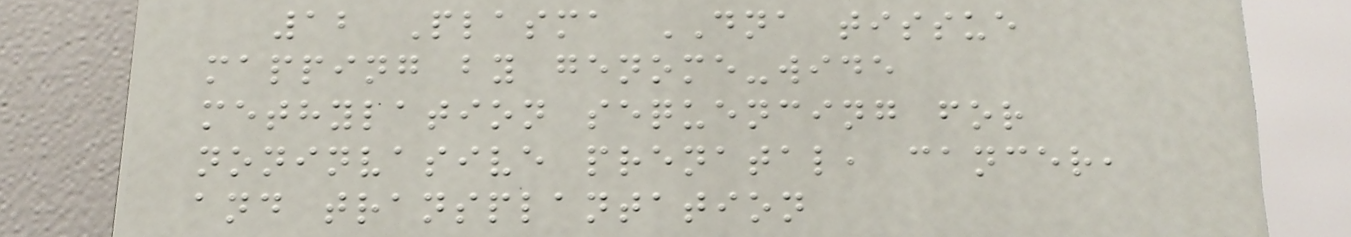12 Plasma DNA tissue
mapping by genome-wide
methylation sequencing for
noninvasive prenatal, cancer,
and transplantation
